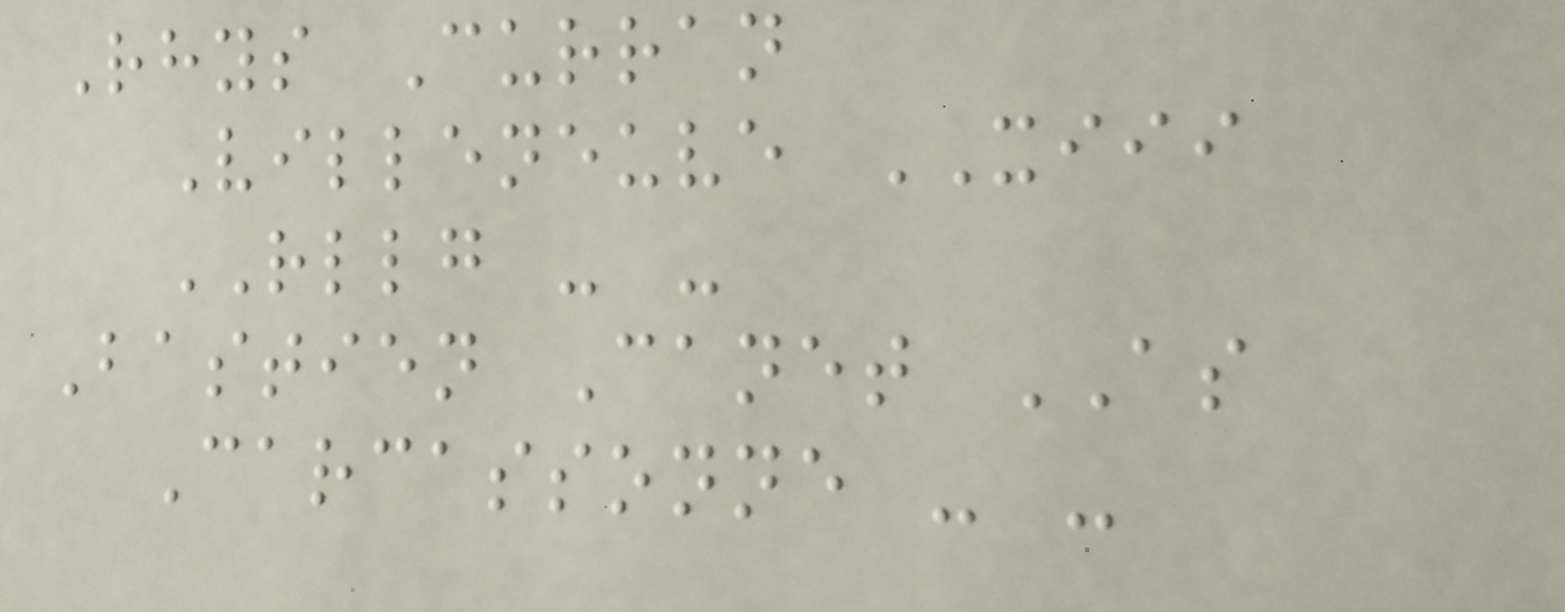Rhys Curran
Villeneuve XIII
RLLG - -
Bastien Canet AS
Carcassonne - -
